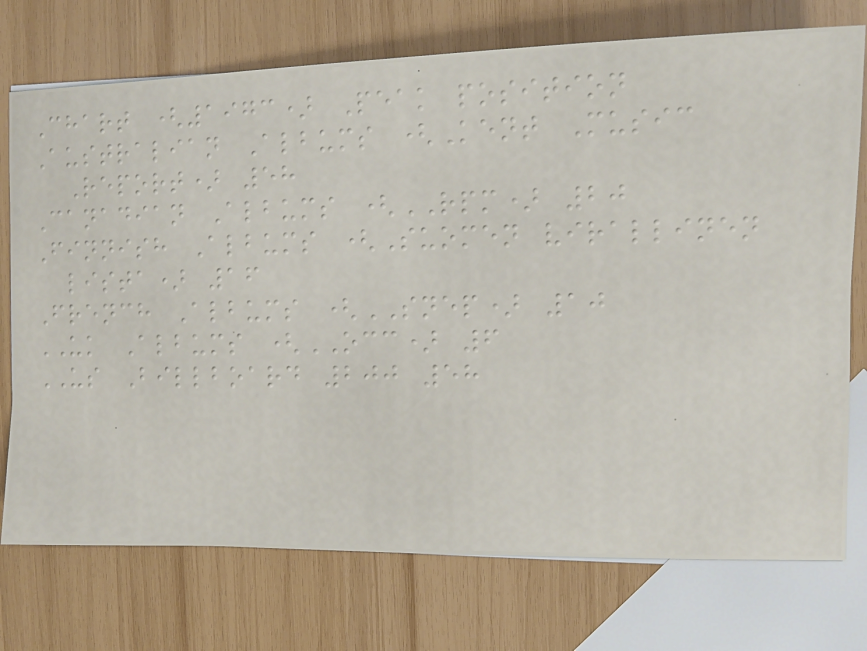Chart (1973) Peak position
Australian Albums (Kent Music
Report) 58
Canadian Albums (RPM) 20
Finnish Albums (Suomen virallinen
lista) 16
French Albums (SNEP) 10
UK Albums (OCC) 6
US Billboard 200 58
